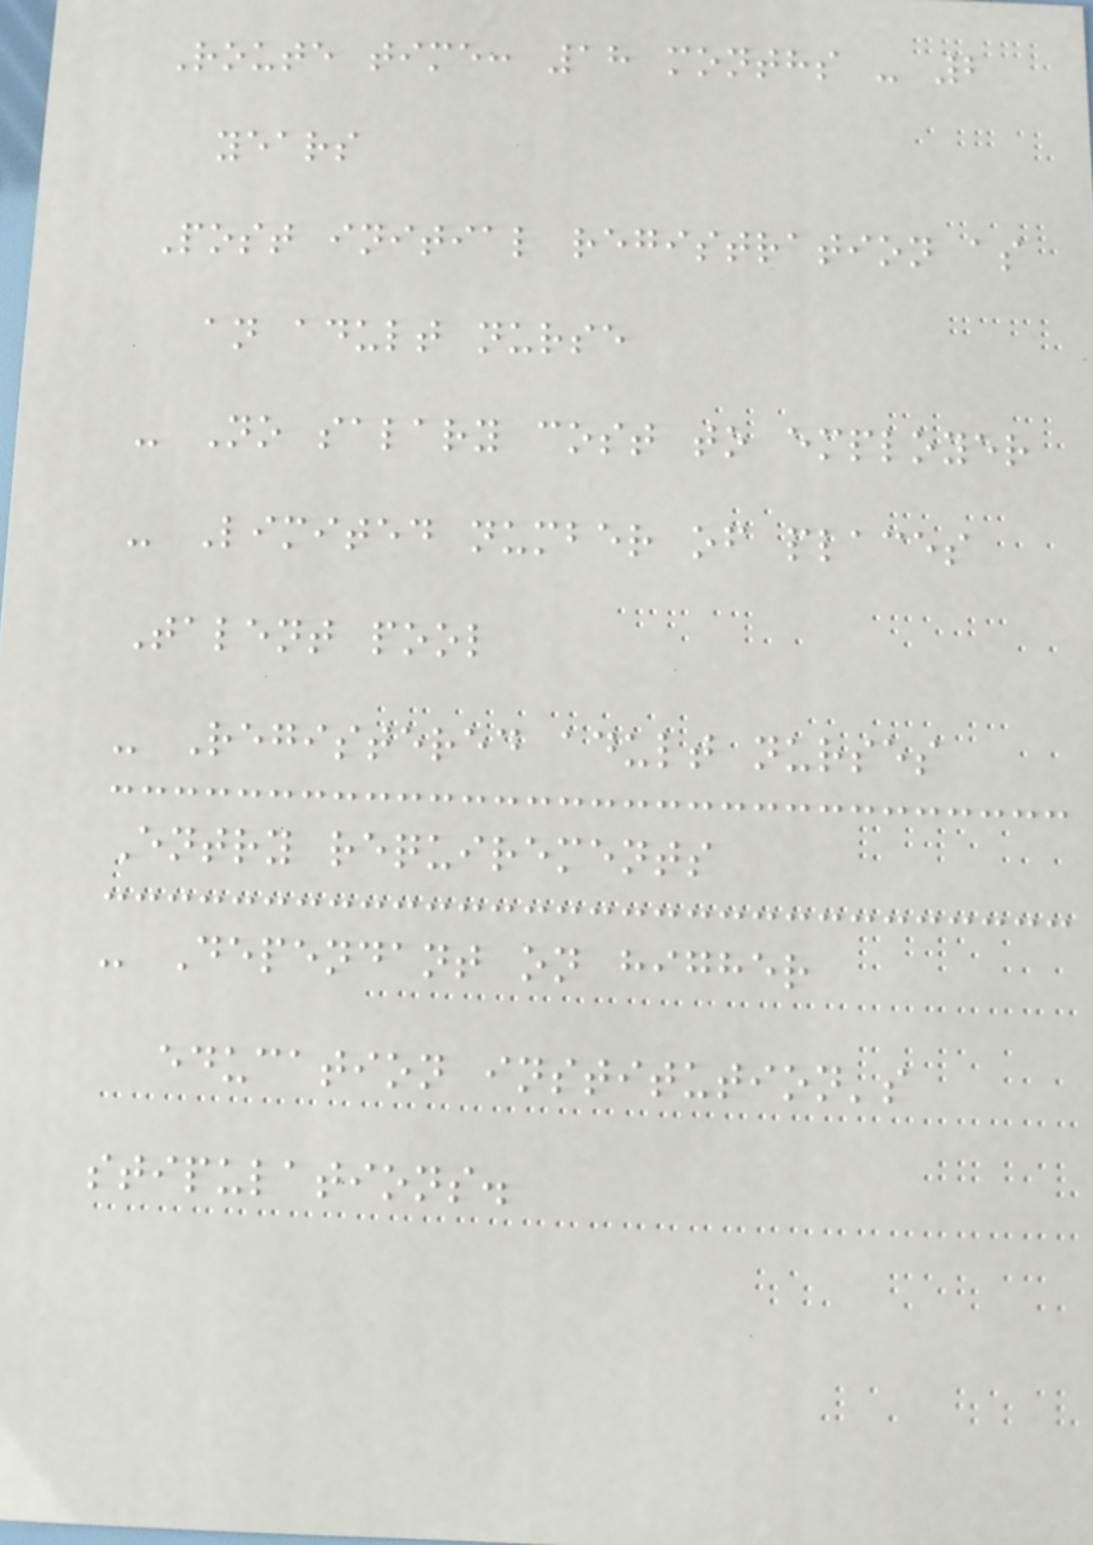Route time: 18 months - 2
years
Post initial registration as
an adult nurse
- No salary cost to employer
- Limited number of places
Talent pool
- Registered adult nurses
Entry requirements
- Dependant on higher
education institution's
stipulations.
